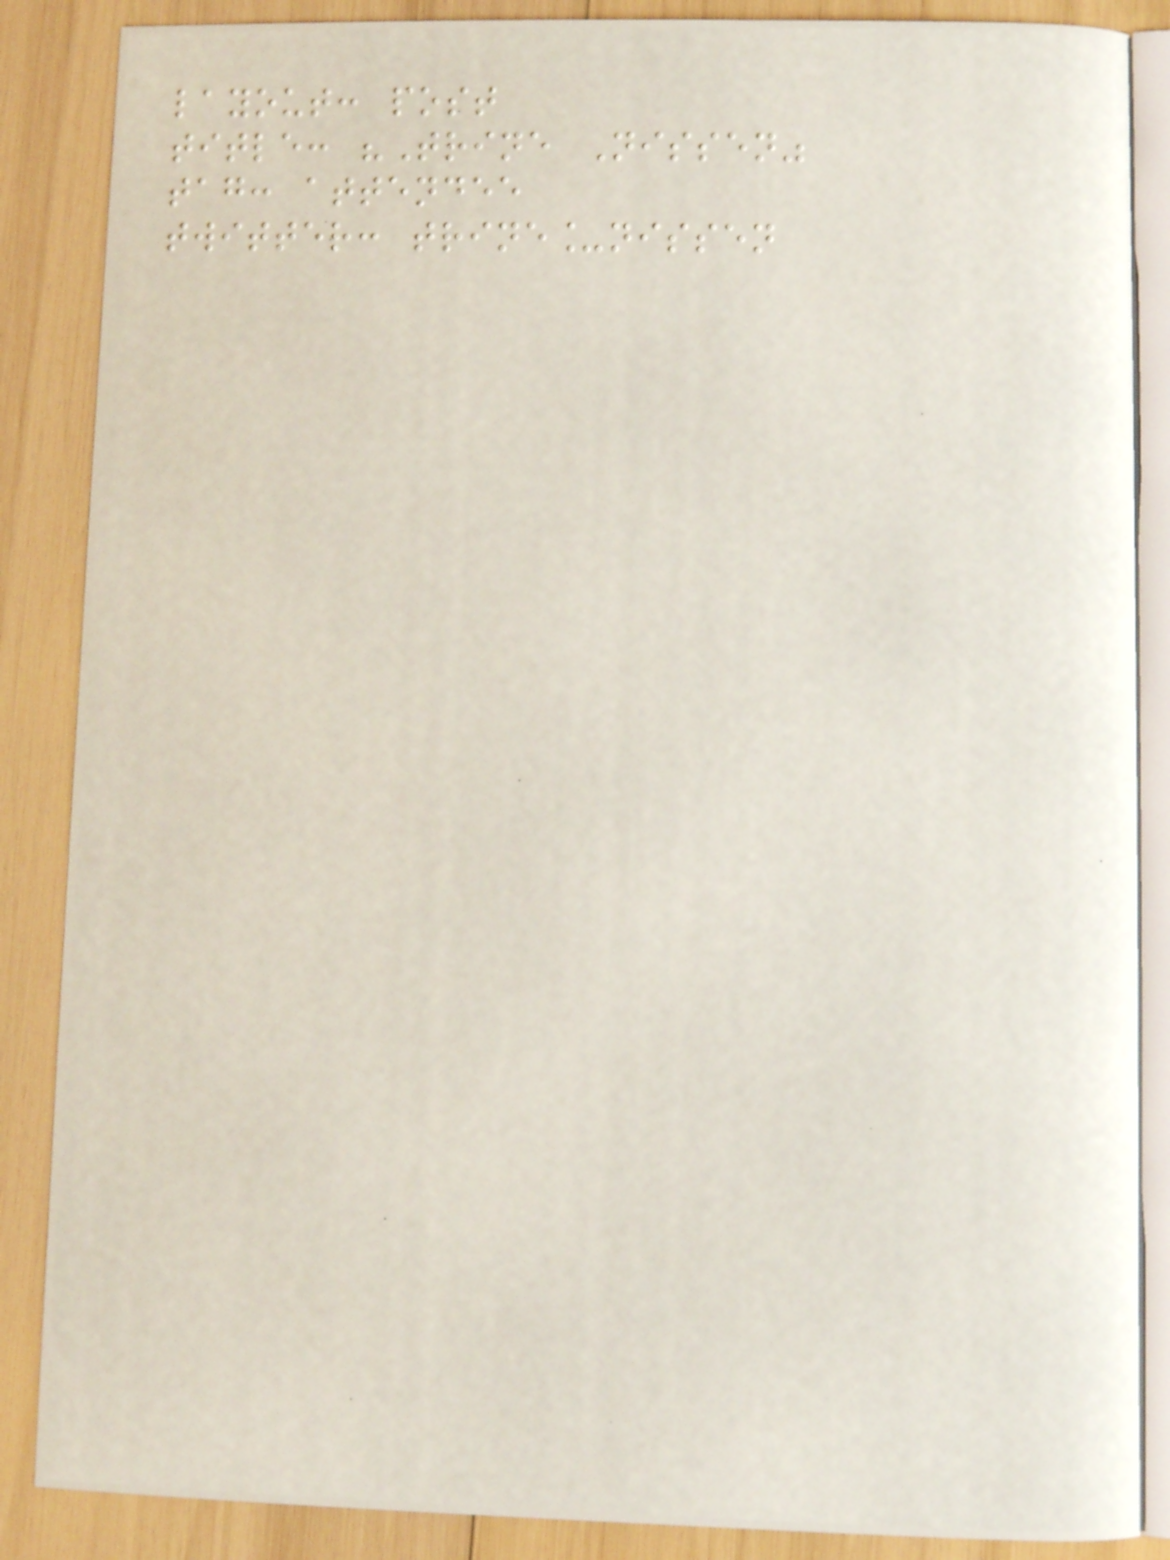layout: post
title: "Trine Nissen"
tag: attendee
twitter: trine_nissen
